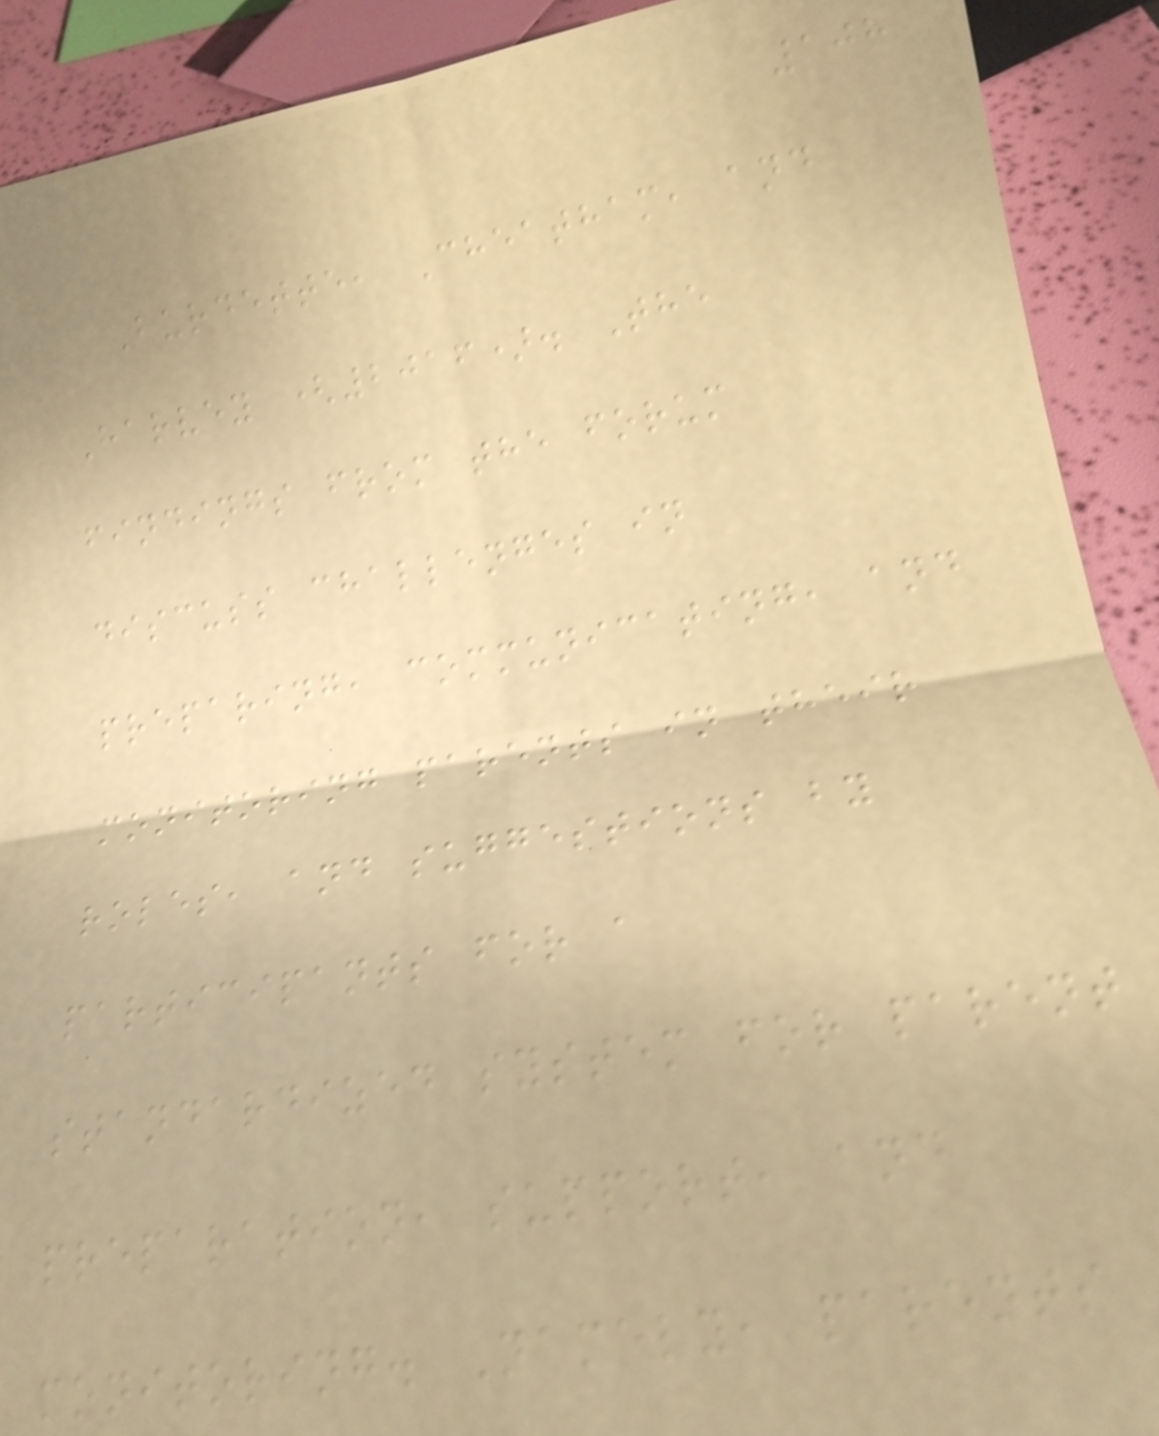108
Burdette, Cheatham, and
Harvey (2016). The
findings from the forum
discuss challenges in
preparing, communicating, and
monitoring parents in their
roles, and suggestions by
participants for a
standardized system for parent
preparation, support, and
monitoring. Namely, parents
